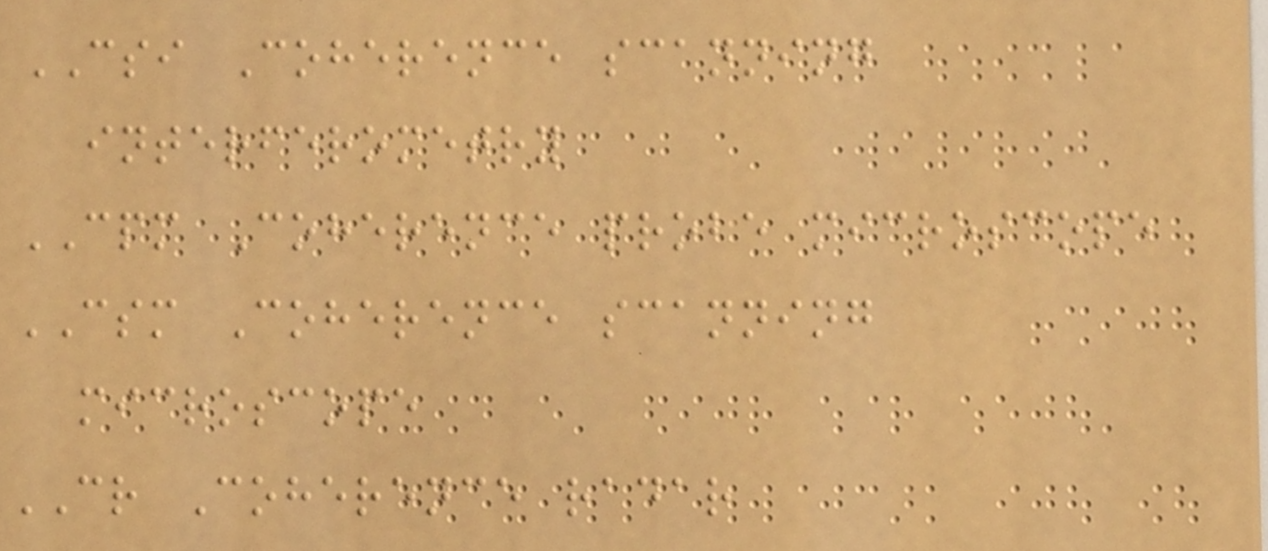CSI Coherence scanning
interferometry
CPM Coherence probe microscope
CSM Coherence scanning
microscope
CR Coherence radar
